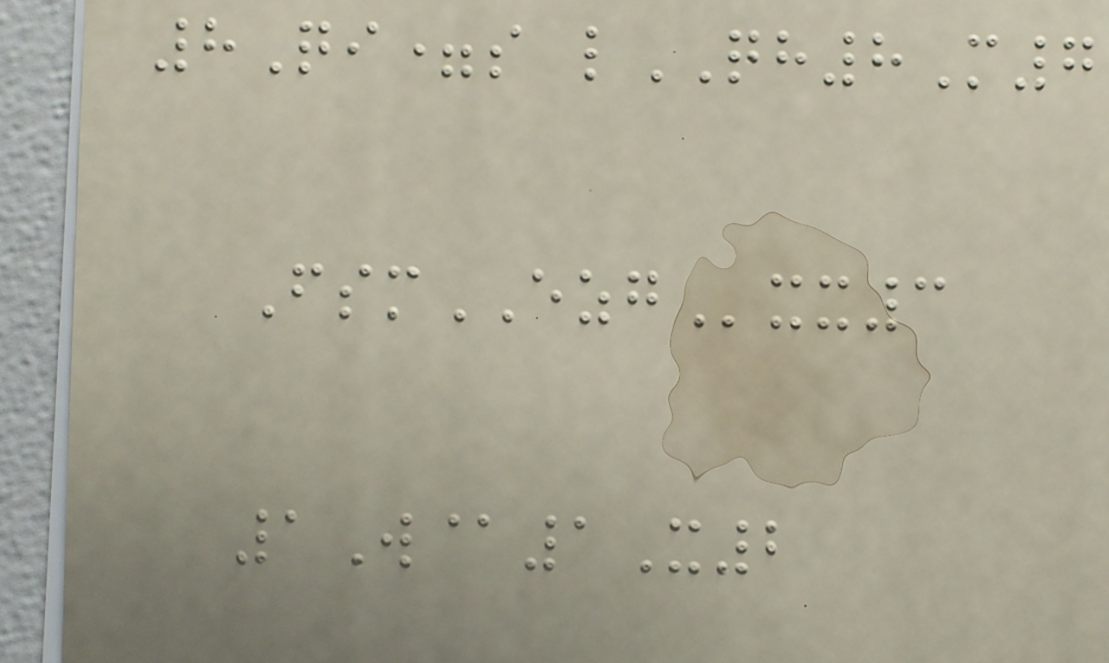8Qi=s lQH8M7
FsmEZGxx3
1W@1X2
